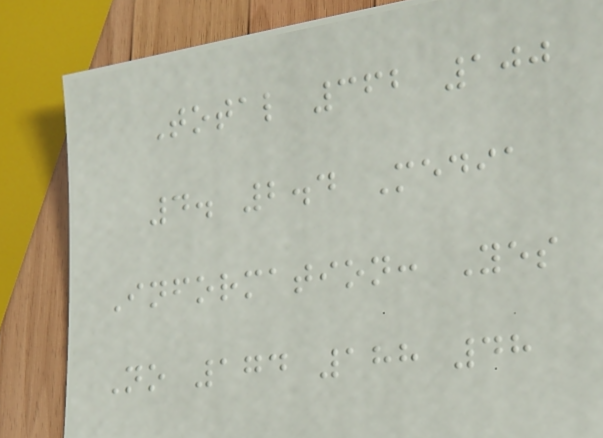Total 362 100
4. 2.4 Media
Information: Yes
No 174 188 48
